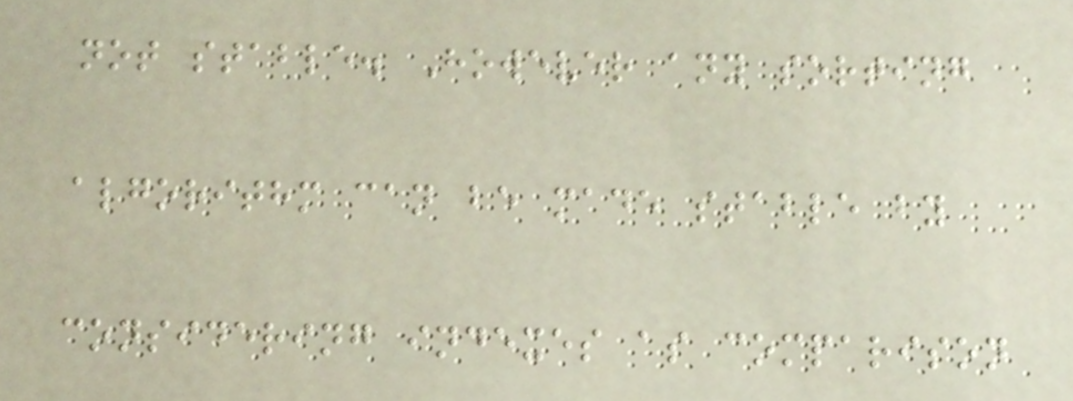not stable. However any sorting
algorithm can be made stable by
considering indexes as comparison
